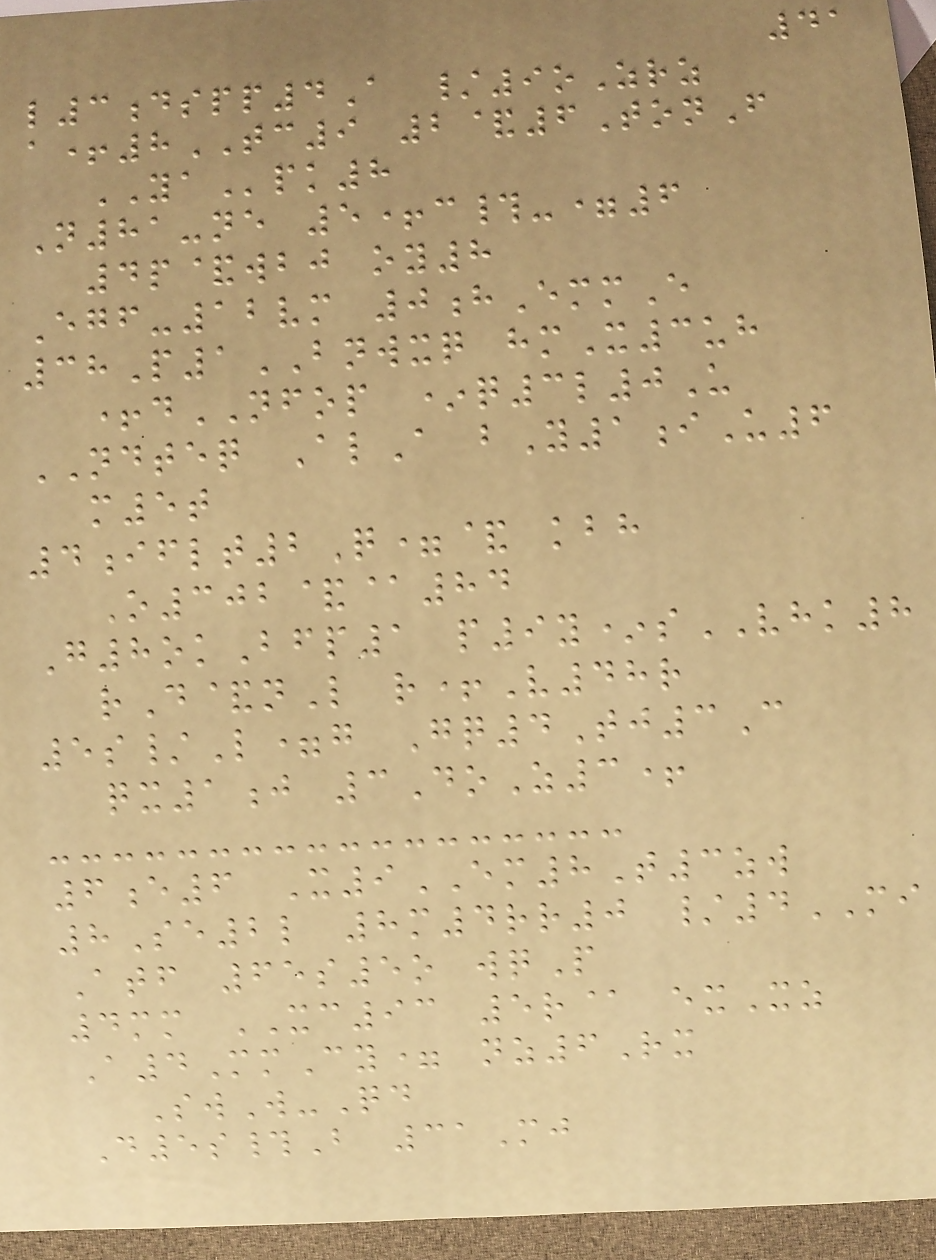41
l3dspp4A /9oZrz
a+8TC9 2&6TonF
YApk8
N81-ne 5+c#-=6
4p&wbj oy8
Egf-12vm 0hEmmE
38P1BNWXQ hmX3uh
+dNFOP *q3l0U
NDTEQ AlA bY1iU6
m5t
4iflt2Q=& kbh
O302&@84
G8okBfp1 p9y*sVHK8
rD&nL r+V48r
5s/L=g Gq4Tj3C
qx1j 3DoZ3+
6e6 X9EM8T3zw
8Se2l 8m4rr0 /4MI
Atf 65s5o wqP
4mm XC93 5r@ exXz
A4MmCy= nz6Rx
SwW-Qd
D5s#B 31Mj
